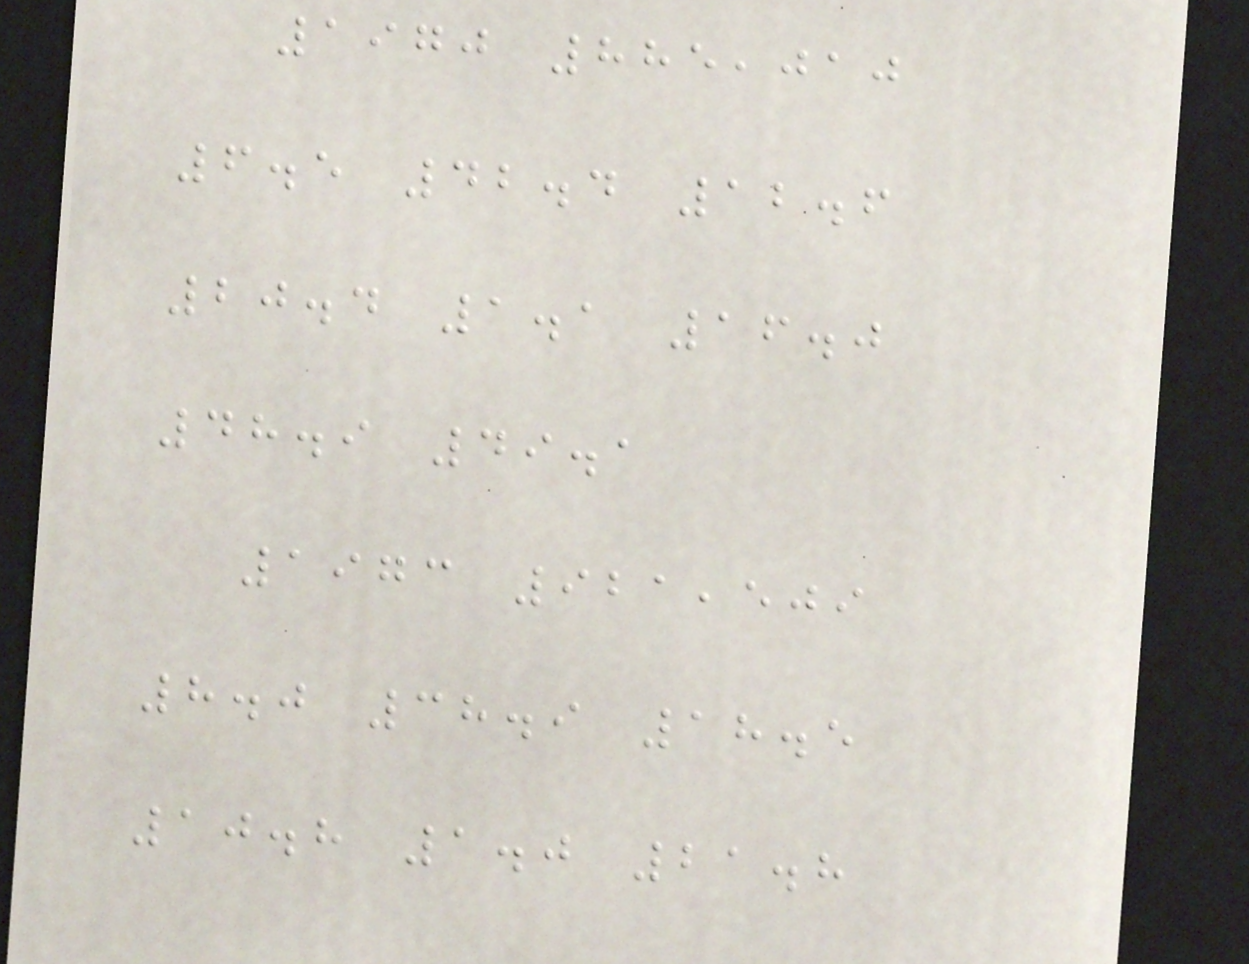1970 885,010
6.5 42.4 12.6
20.4 1.1 16.0
48.9 49.1
1973 921,509
8.0 38.9 18.5
10.8 1.0 21.8
